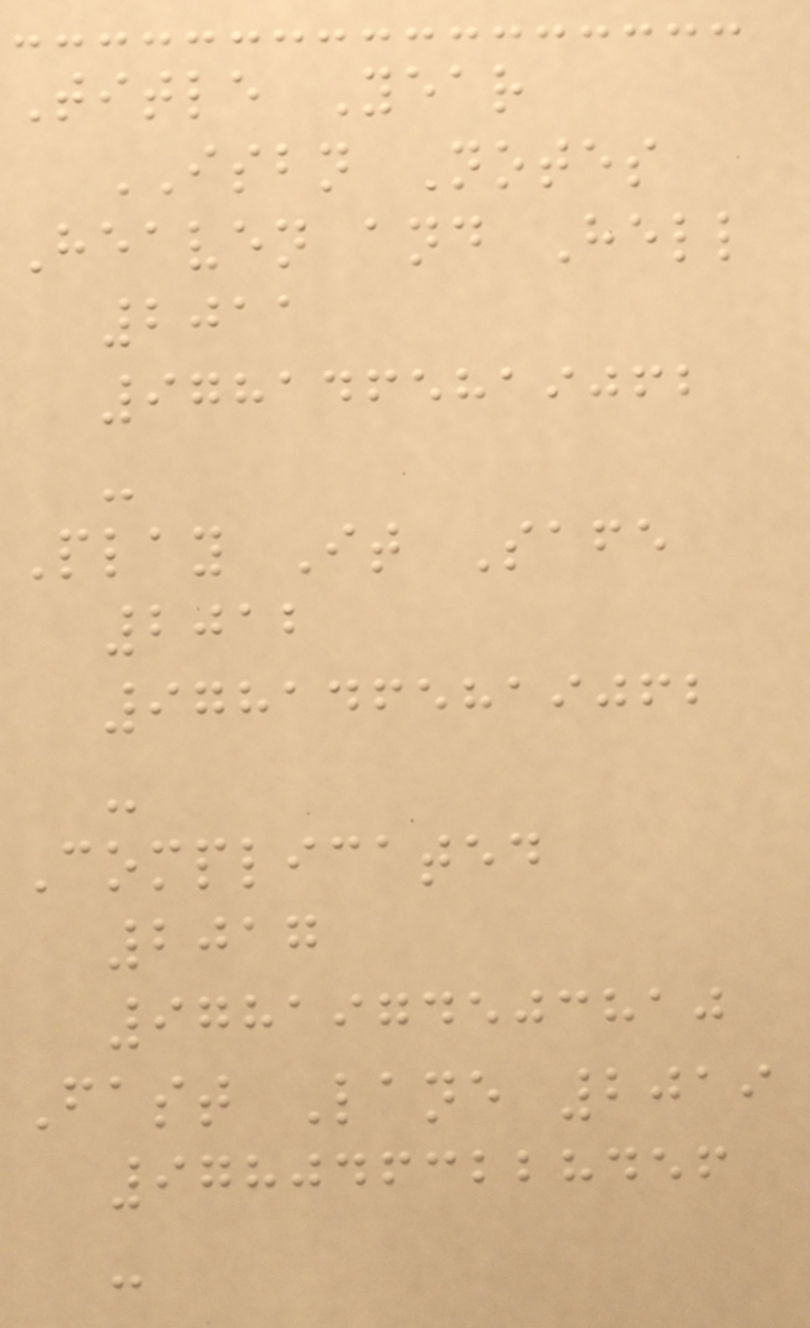Title Year
ISBN Notes
Heaven and Hell
2011
9781465819062
-
Play It Safe
2012
9781465819062
-
Complicated
2017
9781974503810
Fast Lane 2019
9780463228456
-
